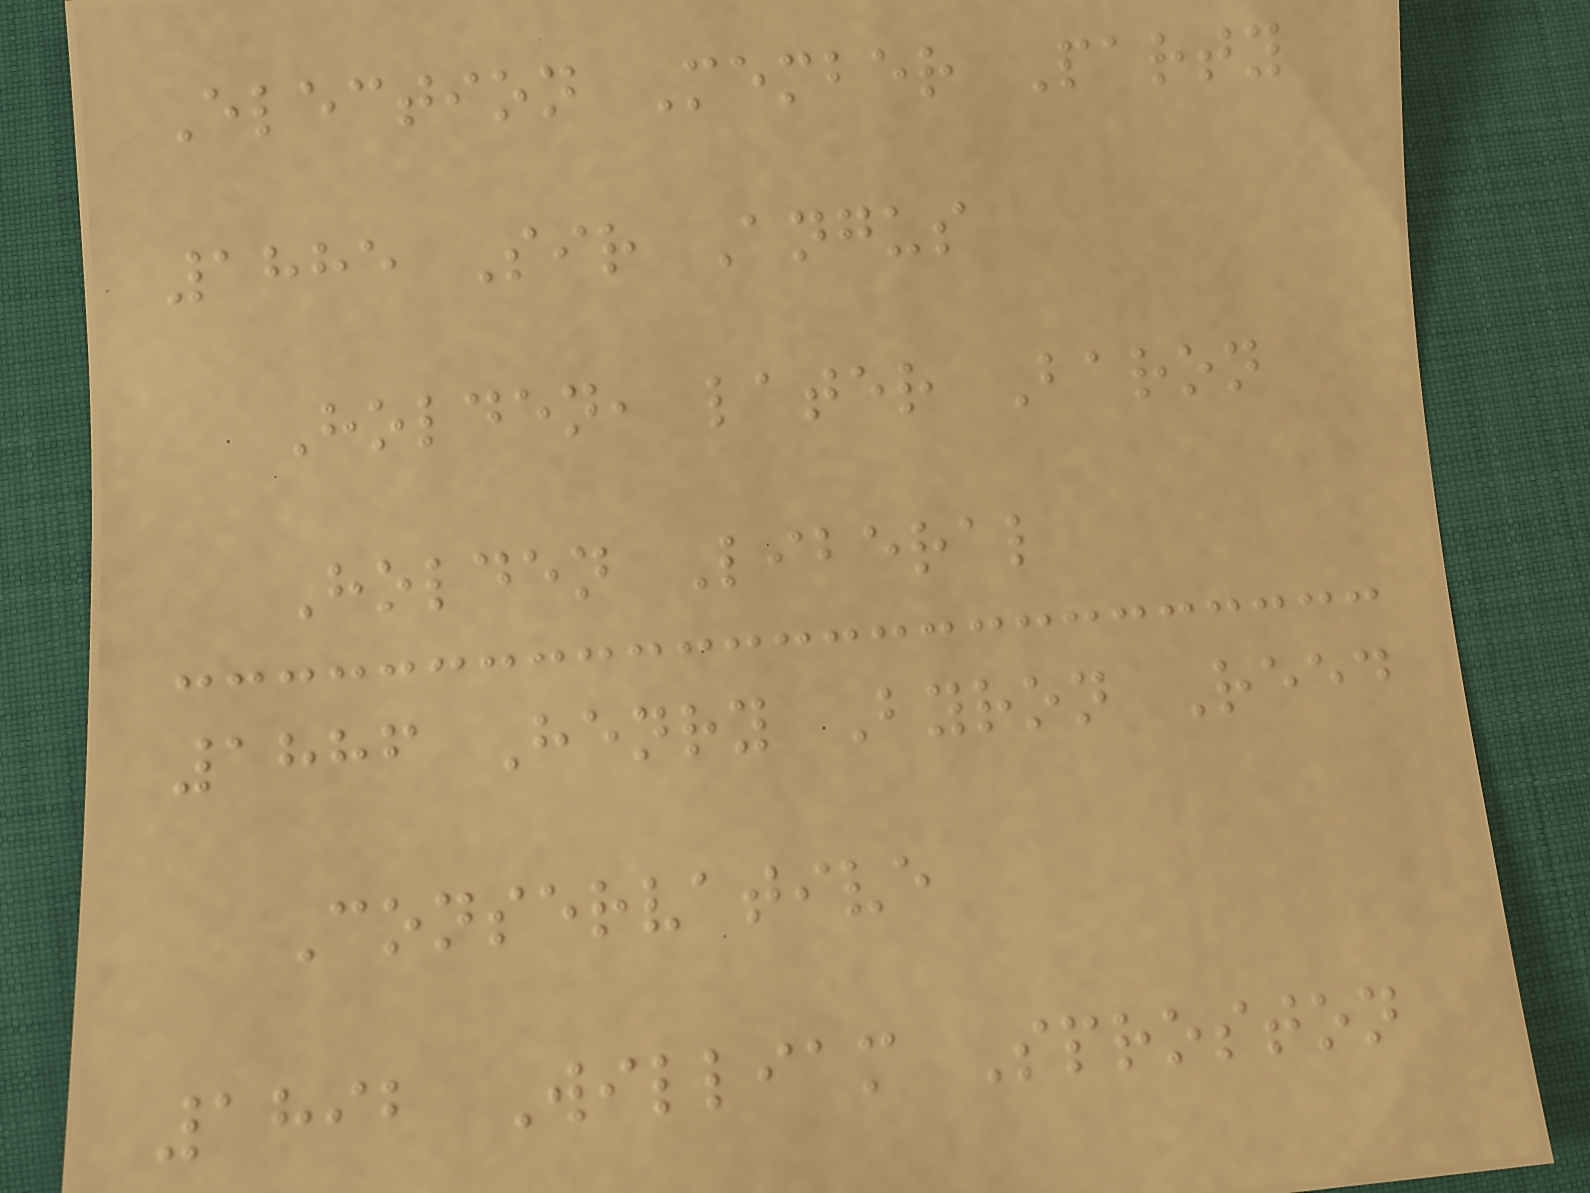Election Member Party
1885 Sir Angus
Holden, later Baron
Holden Liberal
1886 Henry Byron Reed
Conservative
1892 William Sproston
